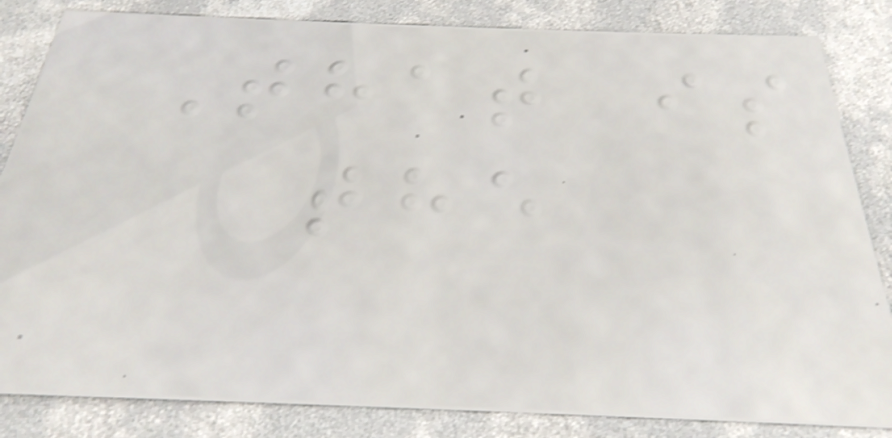That is
the
